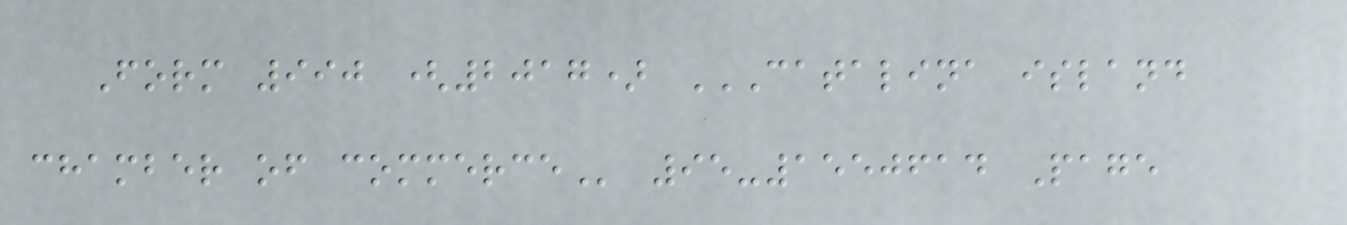Form 990 (2017) CATALINA ISLAND
CHAMBER OF COMMERCE 95-1550614 Page
